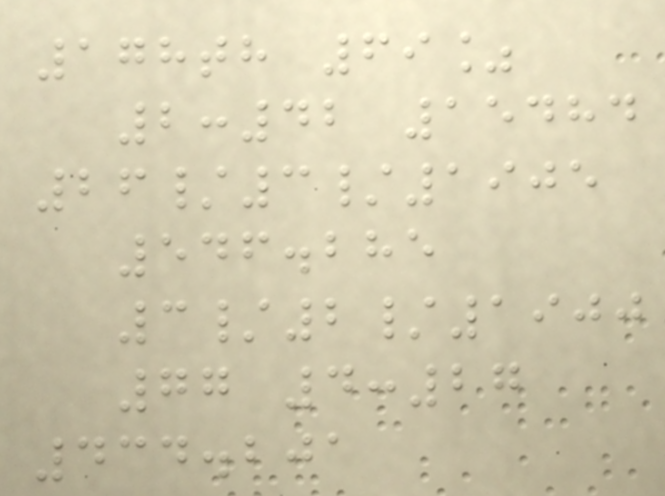178th 69%
2:42 15484
26/3/1905
546.285
3/2/1900
77 4:27
434.201
